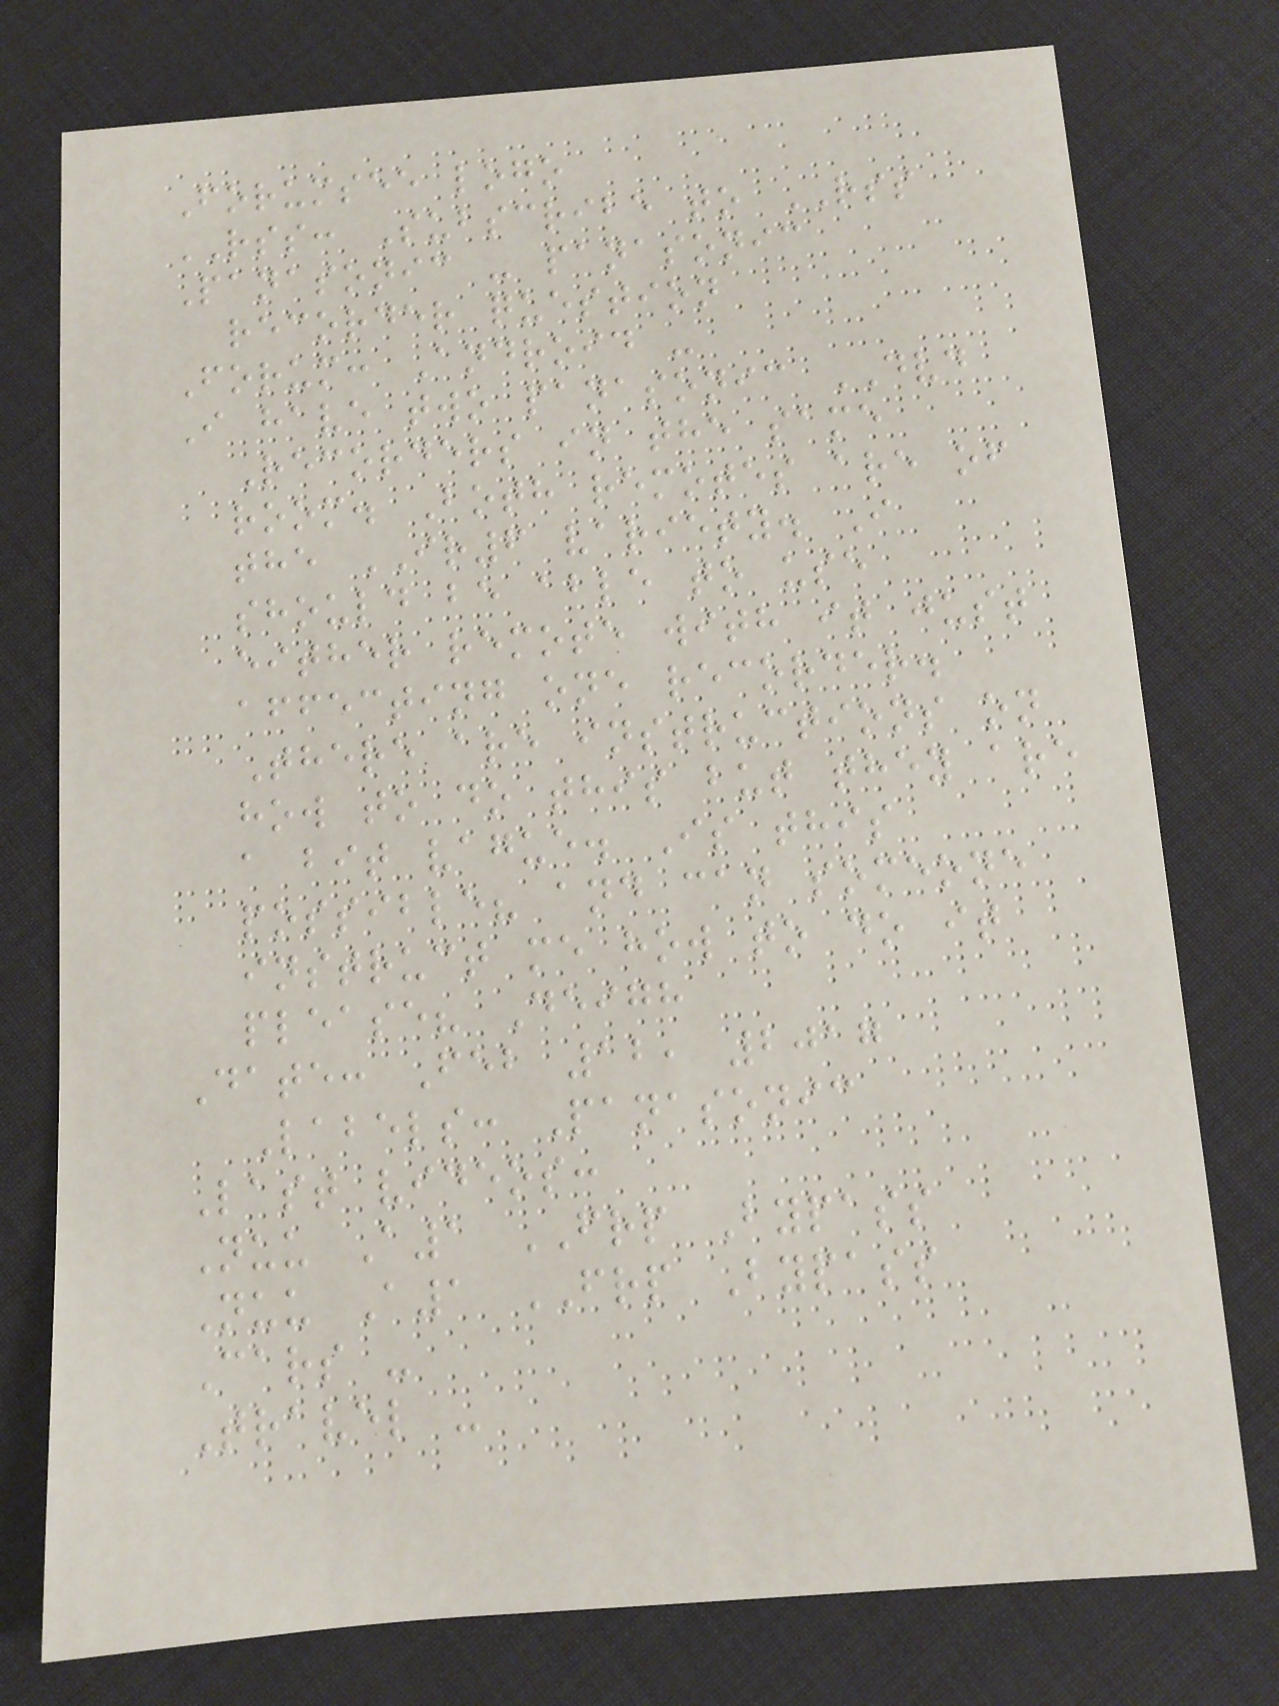Forumsee logo
RSS: Subscribe to RSS
Panasonic - panasonic
recorder question
Forum: Android -
I have two panasonic DVD
Recorders in the same
room. Both remotes are of
the IR6 variety. I
should be able to use
either remote with it just
affecting one recorder.
There are instructions on
how to do this but they are
a bit vague. Is this
possible? and can someone
instruct me how to do it
please? Deigh
Date: Feb 12, 2017
Labels: Panasonic
Last videos:
Nuu A1 FRP Bypass
Nuu A1 FRP Bypass
Cars -
Travel -
